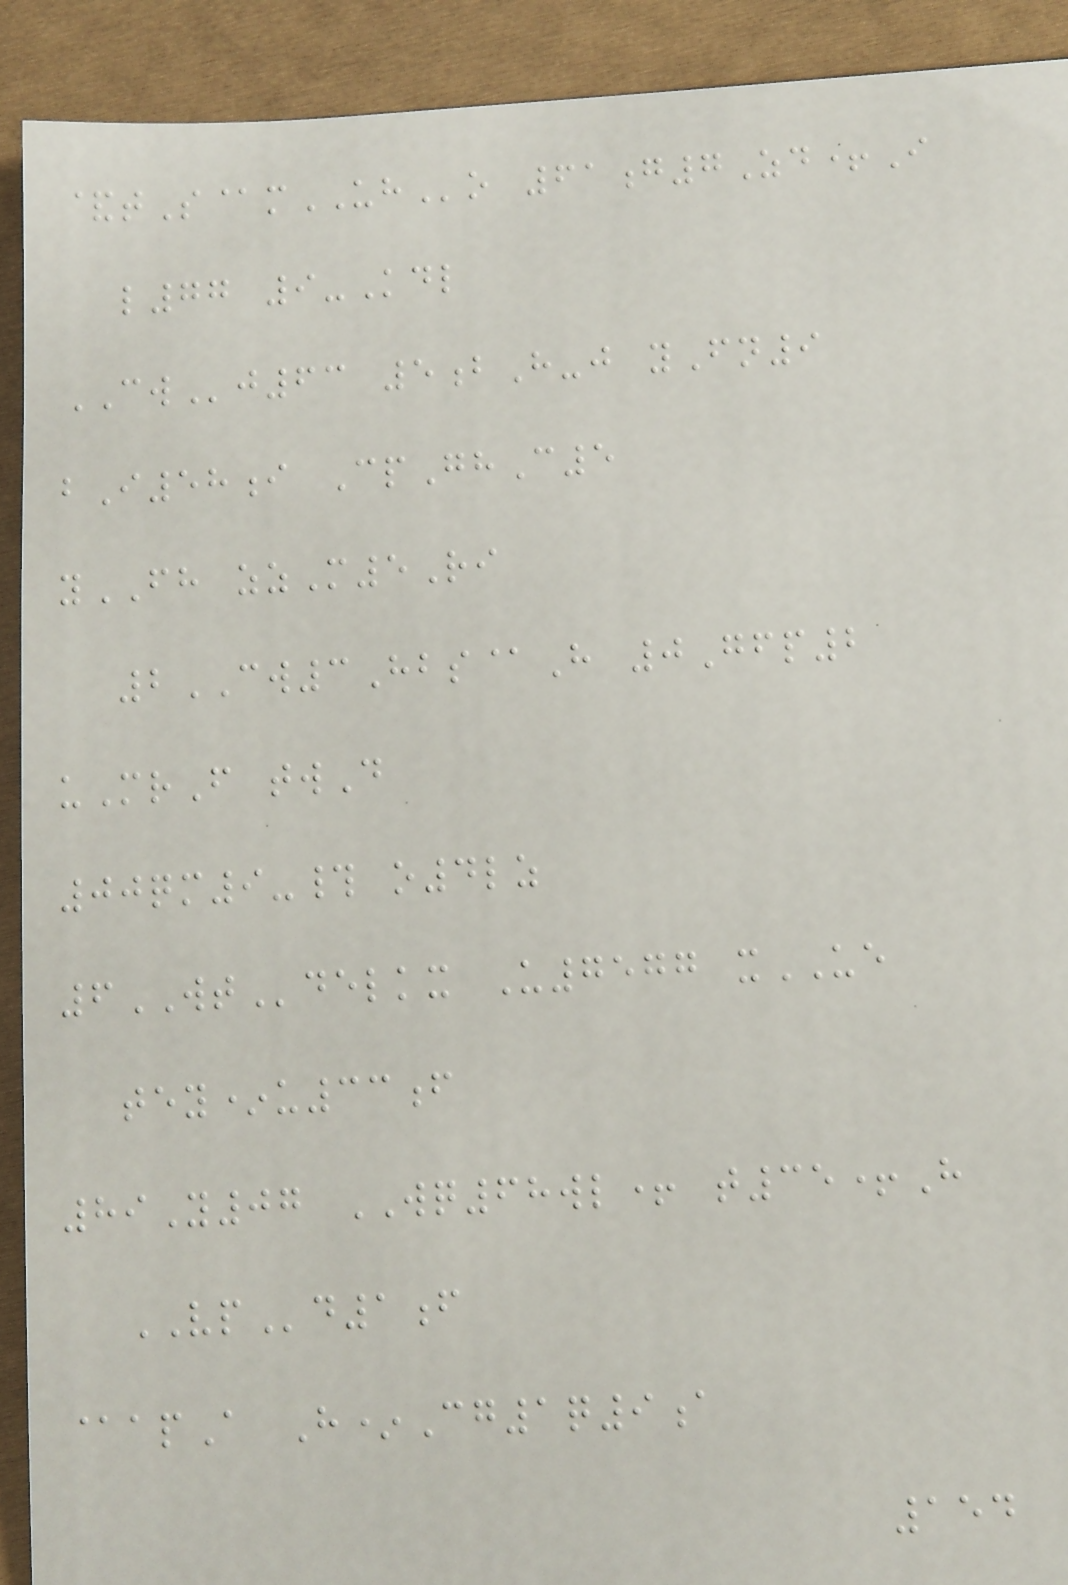&tS@mUHo 61g7Zd+I
l77 9-Kdl
CWj63 5bH-j yFn9
bI58i CpGhC5
yFH zzM5Ri
2CW3Hbs@H 0Gfp2
uMrF twD
00qm9-# o4lz
6WTdelkx U7577 xUE
tey*u33f
89Y07 WQ68wl+ t35+H
VPd1f
@apA H*Cg1q9a
154
